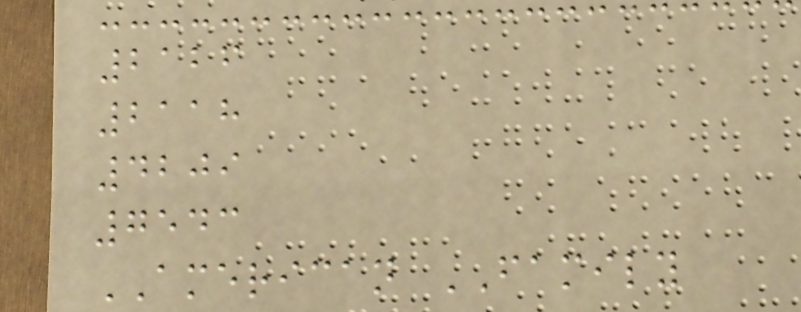2126
2118
4209
7543
AMERICAN FAMILY
